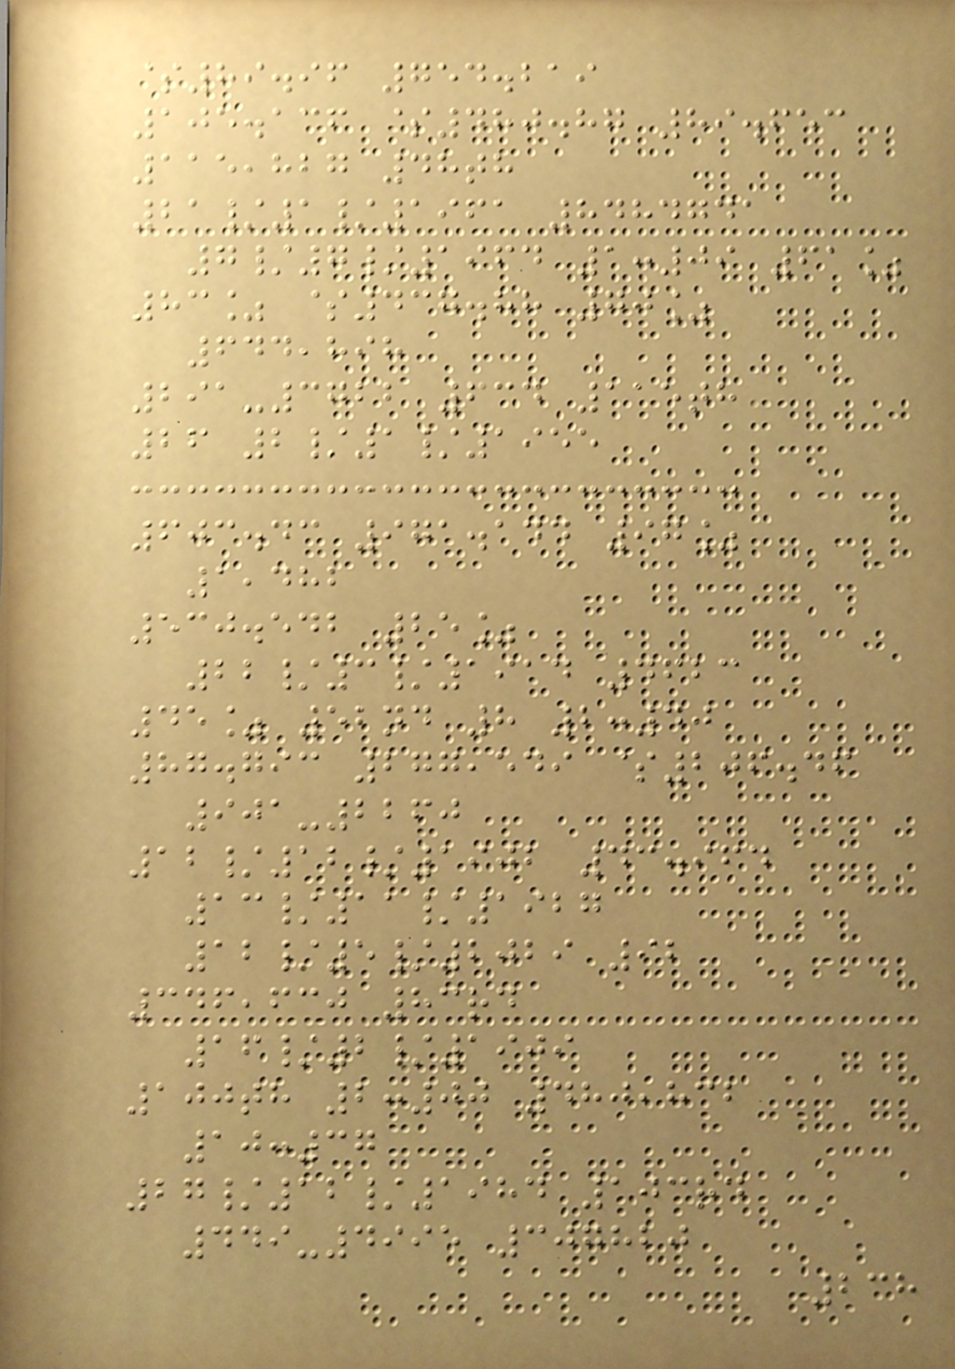$89.96 754.219
105.136 $480.87 89.653
115,827 48th
21/1/1961 8484741
7/7/1964 1:09 61%
83% $437.88 70%
644,898
291-3722 634 115th
26 2/1/1955
603.43 971.144 97%
1,482
530.542 25%
22/3/1914 4623
45% 52nd 8 2:40
87.793 277,549 $206.46
901-2260
12/12/1902 43.964
13/11/1927
12/5/2029 92
346,630 83rd
16/2/1909
100th 2:00 480,832
10:37
27/12/1984 103rd
449-4995 307820
238
